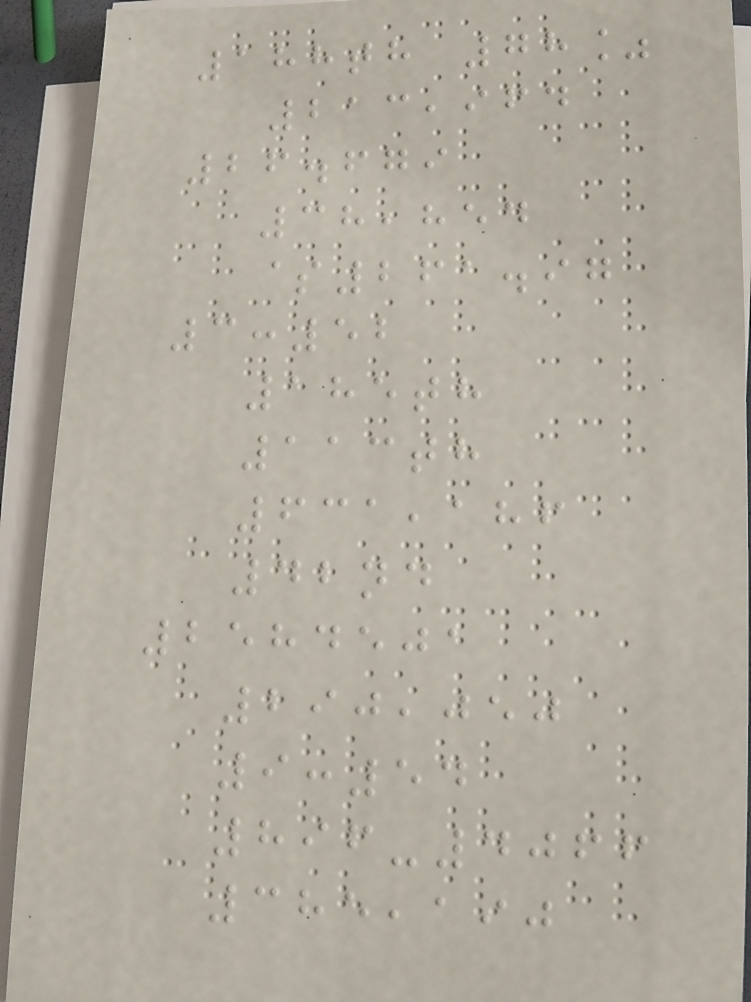188th 78%
213,964
26.679
38,854
$261.97
3:52
185th
113th
631,186
42nd
2584501
290,050
9:54
896-4066
385,190
